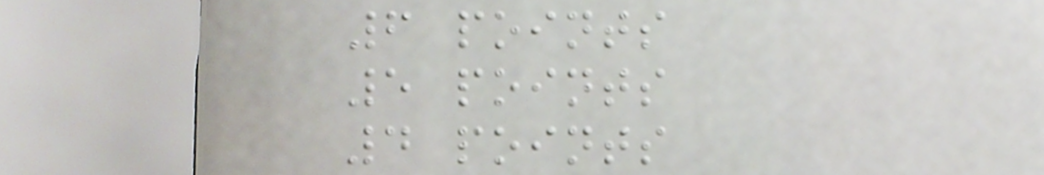6 points
5 points
4 points
